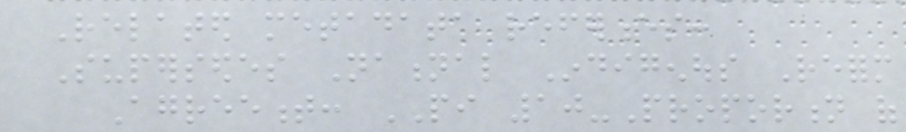Related metadata references:
Supersedes National Indigenous Reform
Agreement: PI 10-Proportion of
